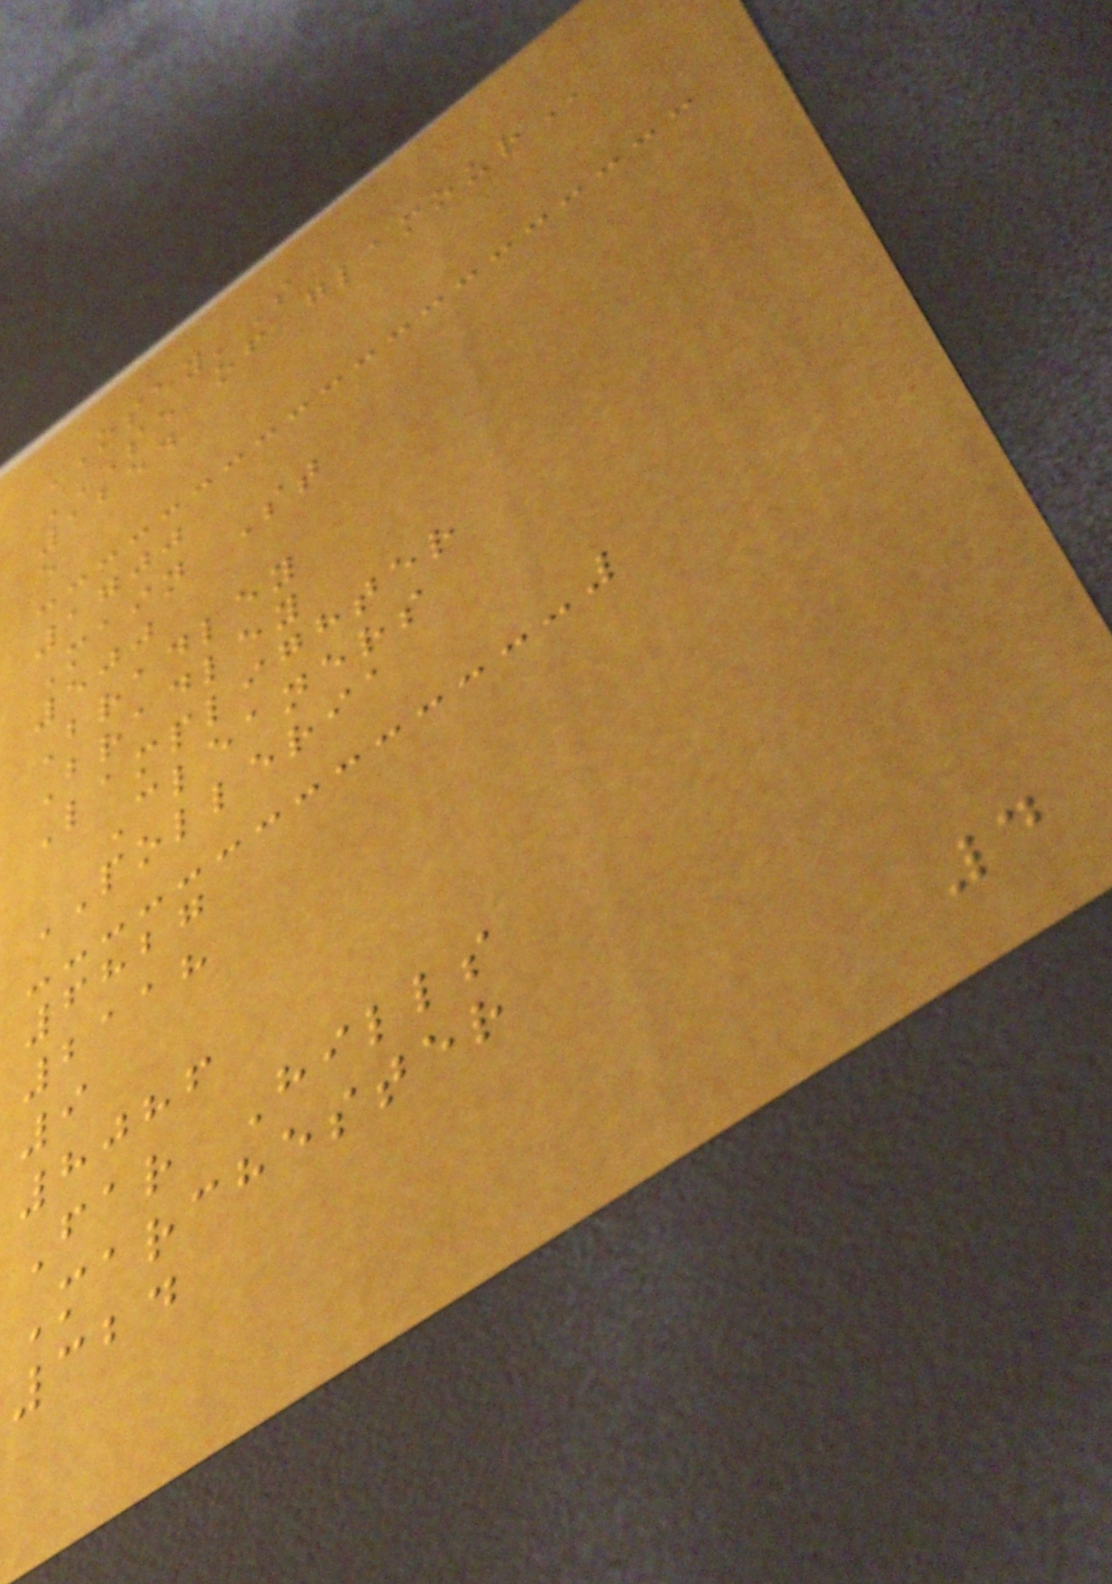OSEY'S
SE OF GLAMOUR
1254
e
1700
Main St
500
Bradley
Bradley
Lamplighter
Cleaners
POLLERIA
6827
2118
9
8086
Far Hills
Marchester
324
4
